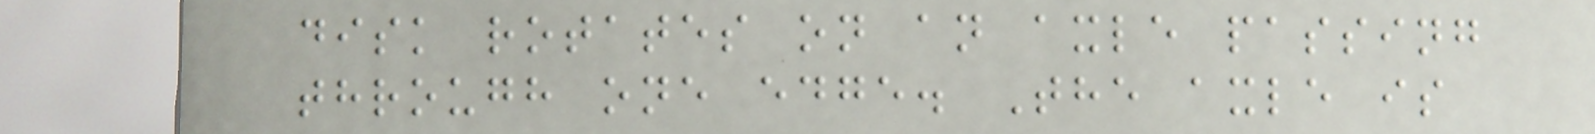disk rotates on an axle passing
through one edge. The axle is
